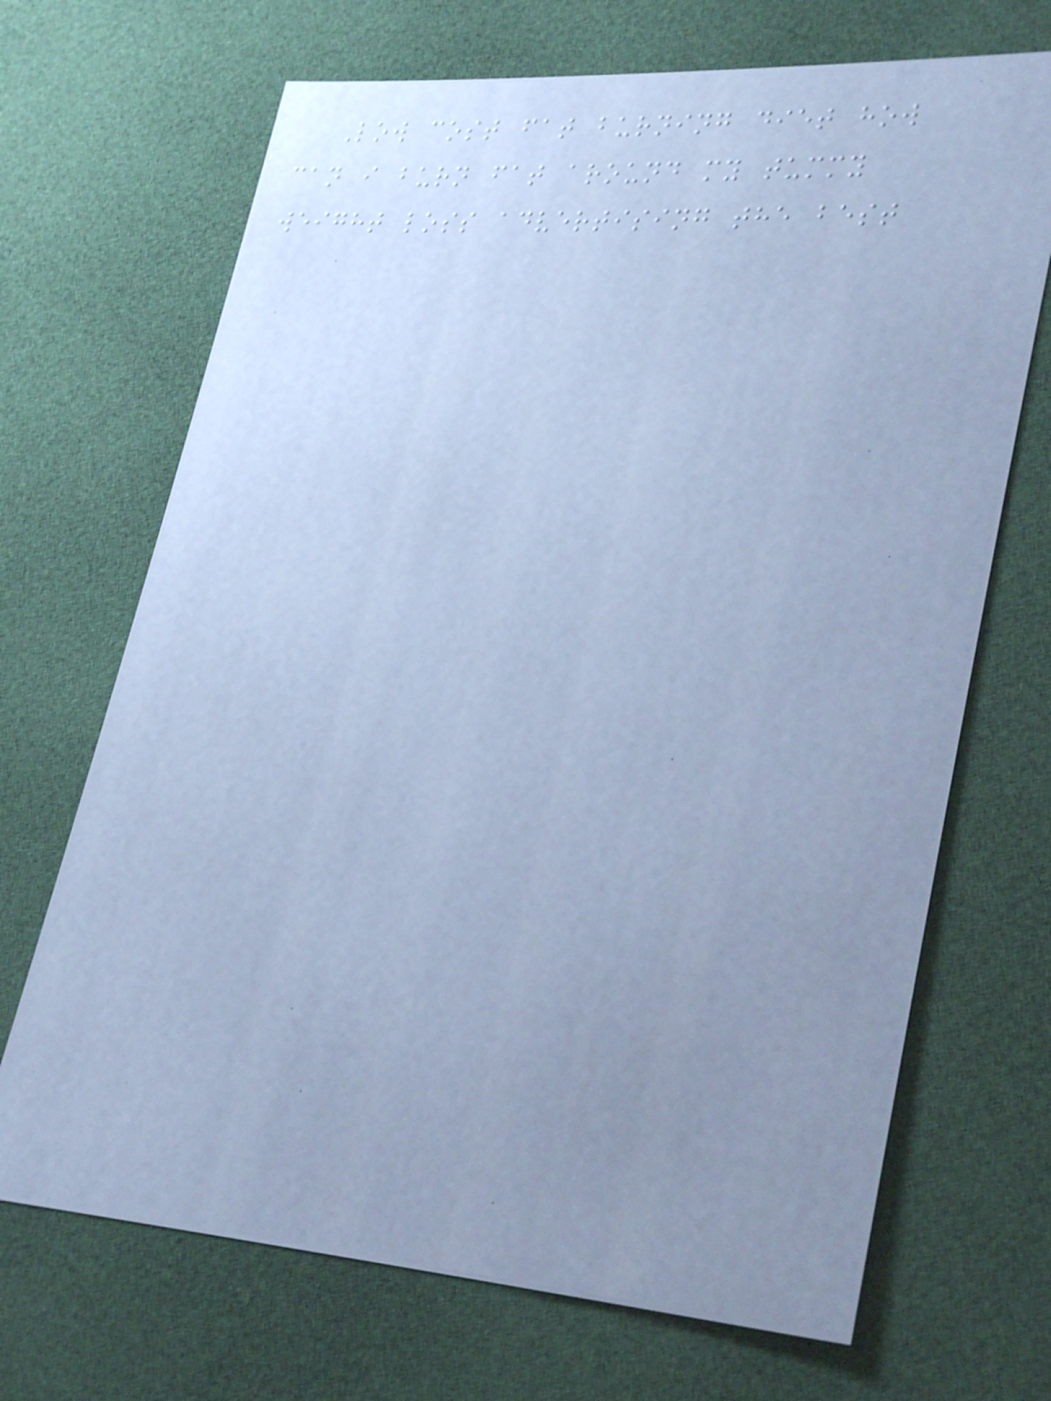Low cost fat burning diet how
can i burn fat around my tummy
weight loss advertising the best
